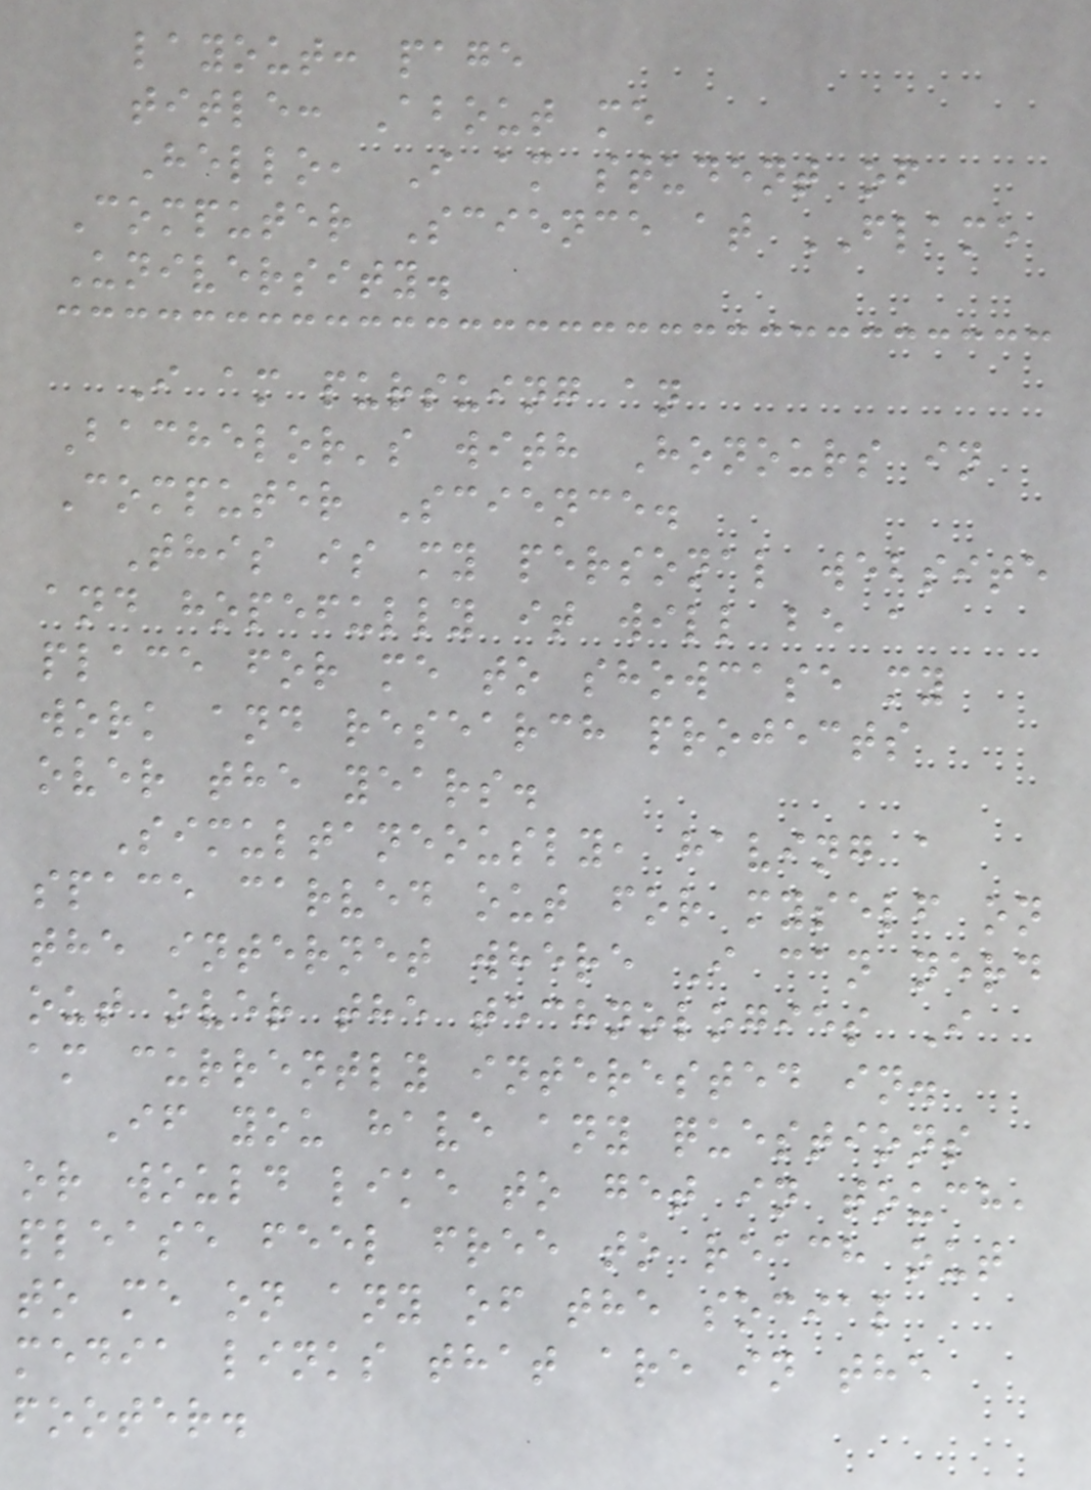layout: page
title: About me
Hello, I am student of
Computer Science at FLAME
University.
I am pursuing an
Bachelor's with Honours in
Computer Science.
This is my personal website
and hopefully it will be a
place for me to showcase my
work and research projects
over the years.
Simultaneously, having a
space carved out for myself on
the internet where I can nerd
out over the technologies I
am currently interested in.
If you have any questions
or would like to get in touch,
please feel free to reach out
to me on any of the social
media links that are in the
footer.
